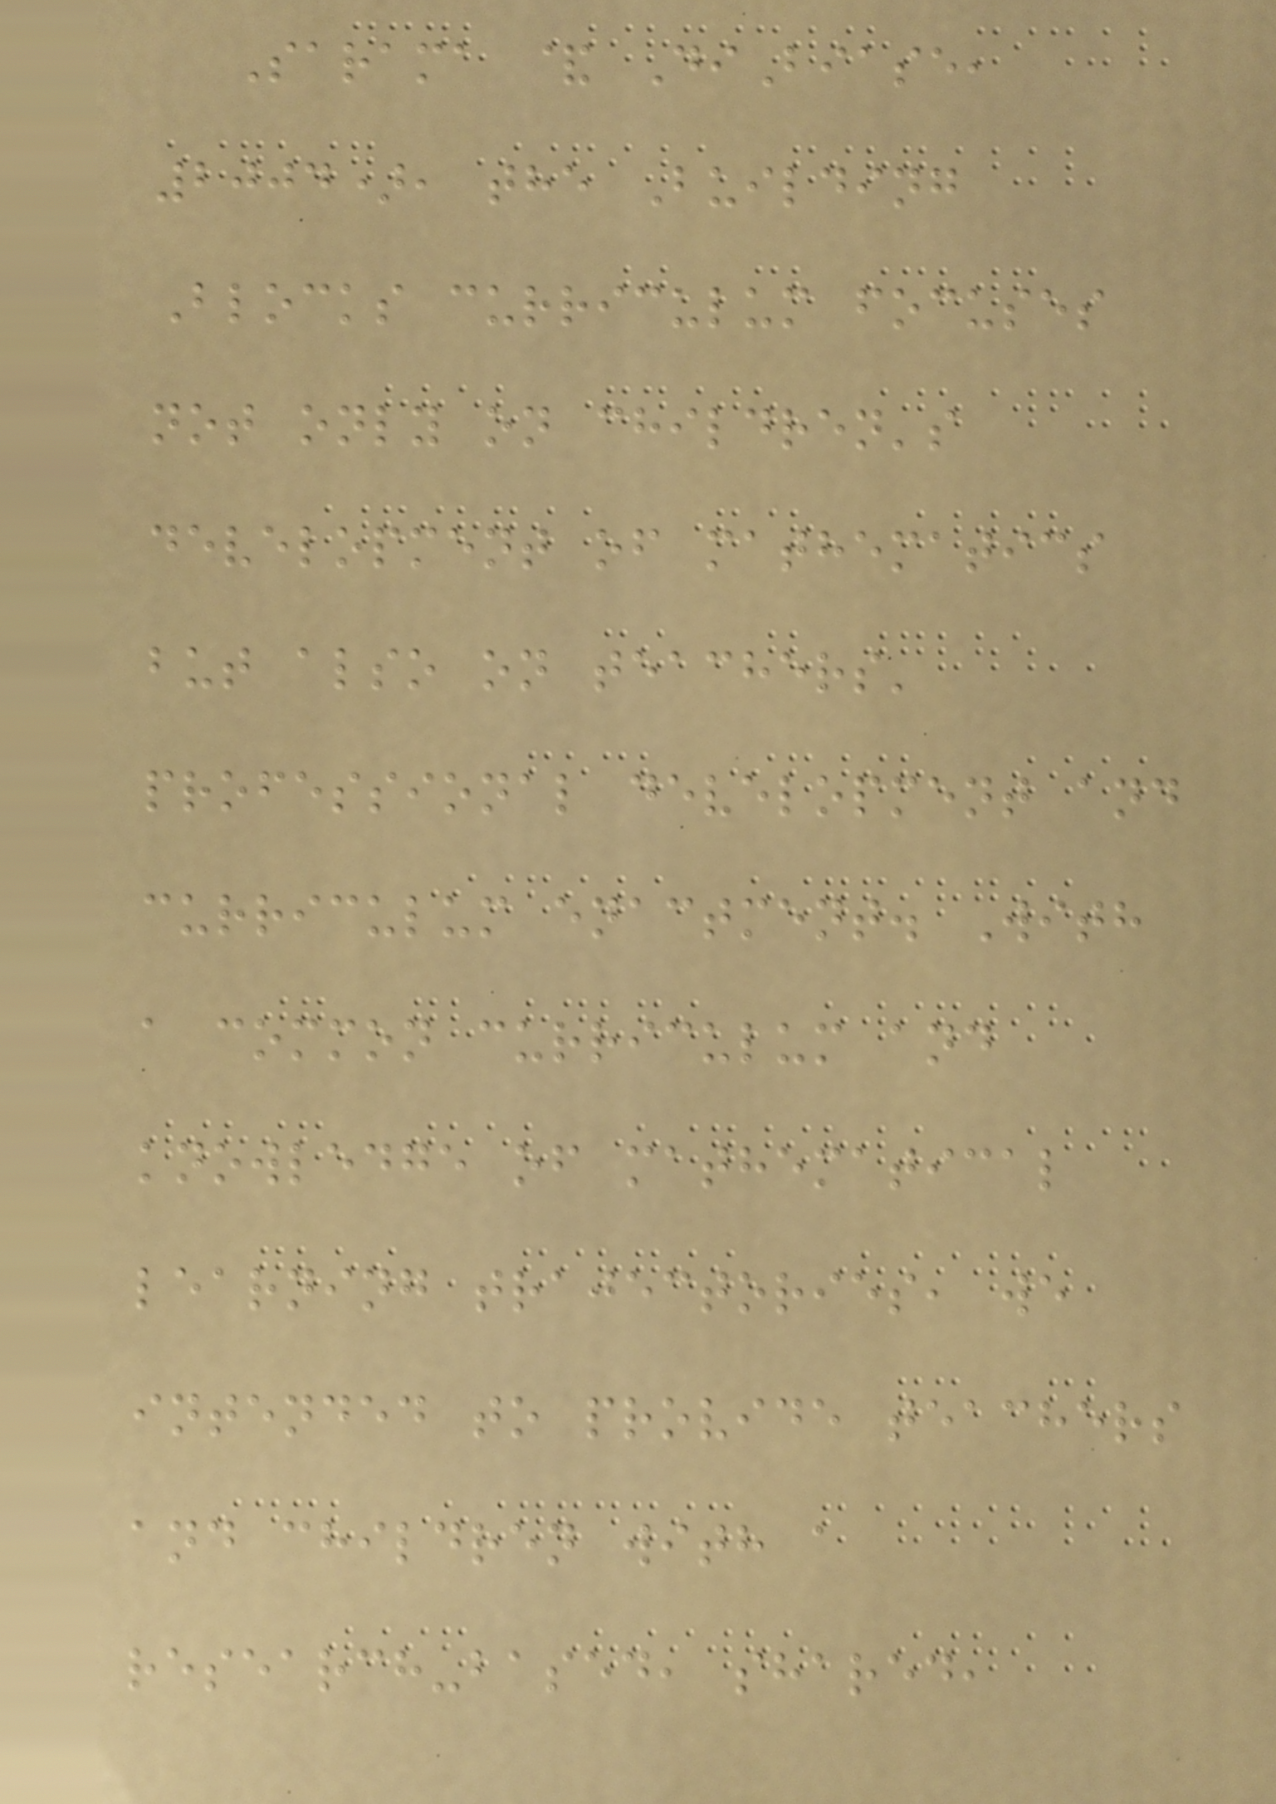Sarama & DiBiase,
2004), the Building
Blocks curriculum focuses
not only on children's
development of mathematics
but also on teachers'
professional development and
curriculum enactment. With
a common curriculum and
knowledge of mathematical
learning trajectories, we
intended to provide teachers
and children with a
research-based, shared,
